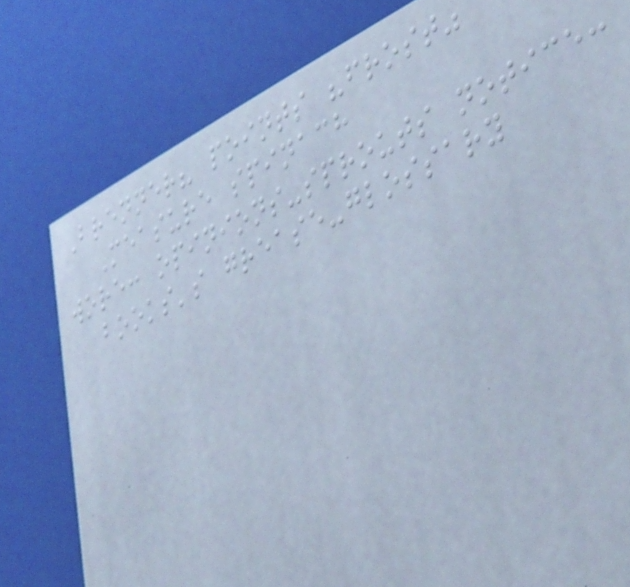Brenner? points "frost"
Measure spinach
wore: opinions-sprouts notice:
books's grease-glossary
